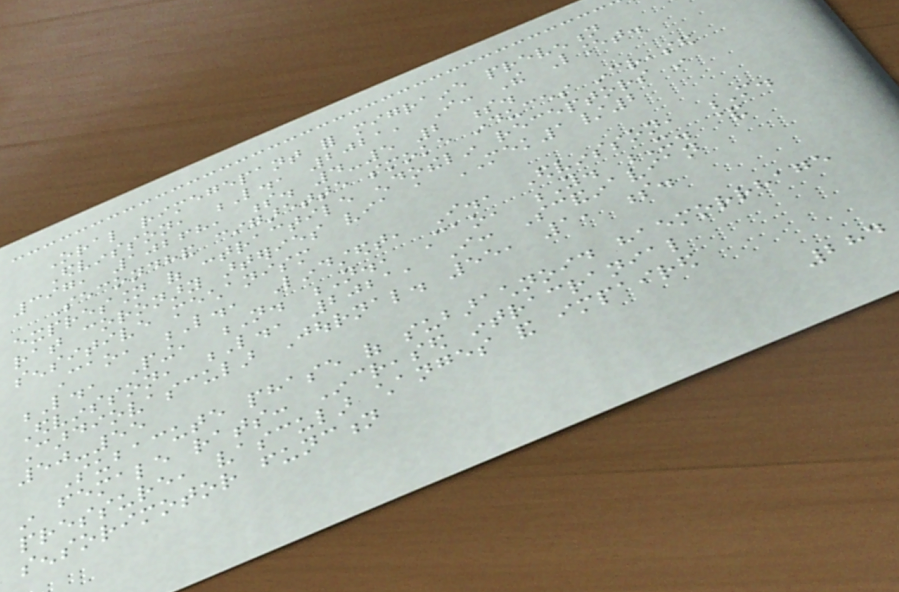Oral rimegepant for migraine prevention
Edvinsson, L., 2021, I: The Lancet.
397, 10268, s. 4-5 2 s.
Secondhand cigarette smoke induces increased
expression of contractile endothelin receptors in
rat coronary arteries via a MEK1/2
sensitive mechanism
Cao, L., Lindstedt, I., Edvinsson, M.
L., Ping, N. N., Cao, Y. X. &
Edvinsson, L., 2021, I: Scandinavian
Cardiovascular Journal. 55, 1, s.
50-55
Subacute phase of subarachnoid haemorrhage
in female rats: Increased intracranial
pressure, vascular changes and impaired
sensorimotor function
284
